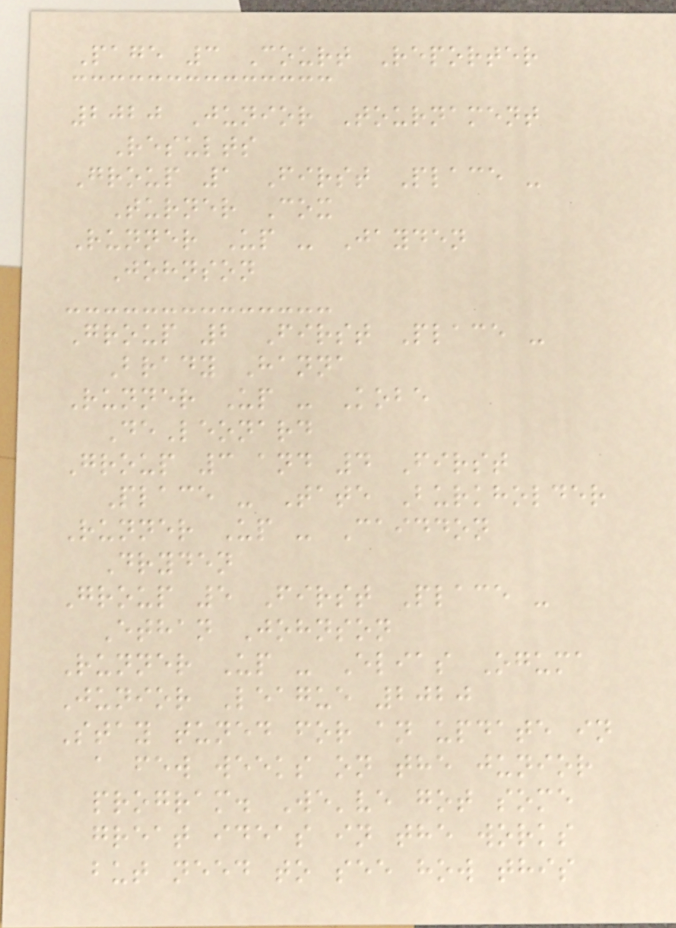Page 3 Court Reporter
2020 Junior Tournament
Results
Group 1 First Place -
Turner Cox
Runner Up - Jayden
Johnson
Group 2 First Place -
Brady Hanna
Runner Up - Kobe
DeLeonard
Group 3 and 4 First
Place - Tate Burkholder
Runner Up - Caiddon
Dryden
Group 5 First Place -
Ethan Johnson
Runner Up - Elias Oguma
Junior League 2020
Stay tuned for an update in
a few weeks on the junior
program. We've got some
great ideas in the works
but need to see how this
